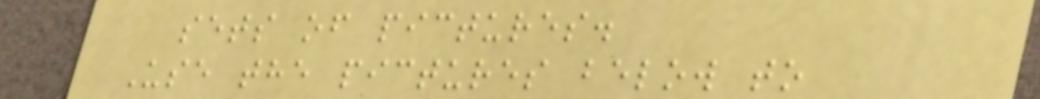sets of pictures.
Use the pictures below to
